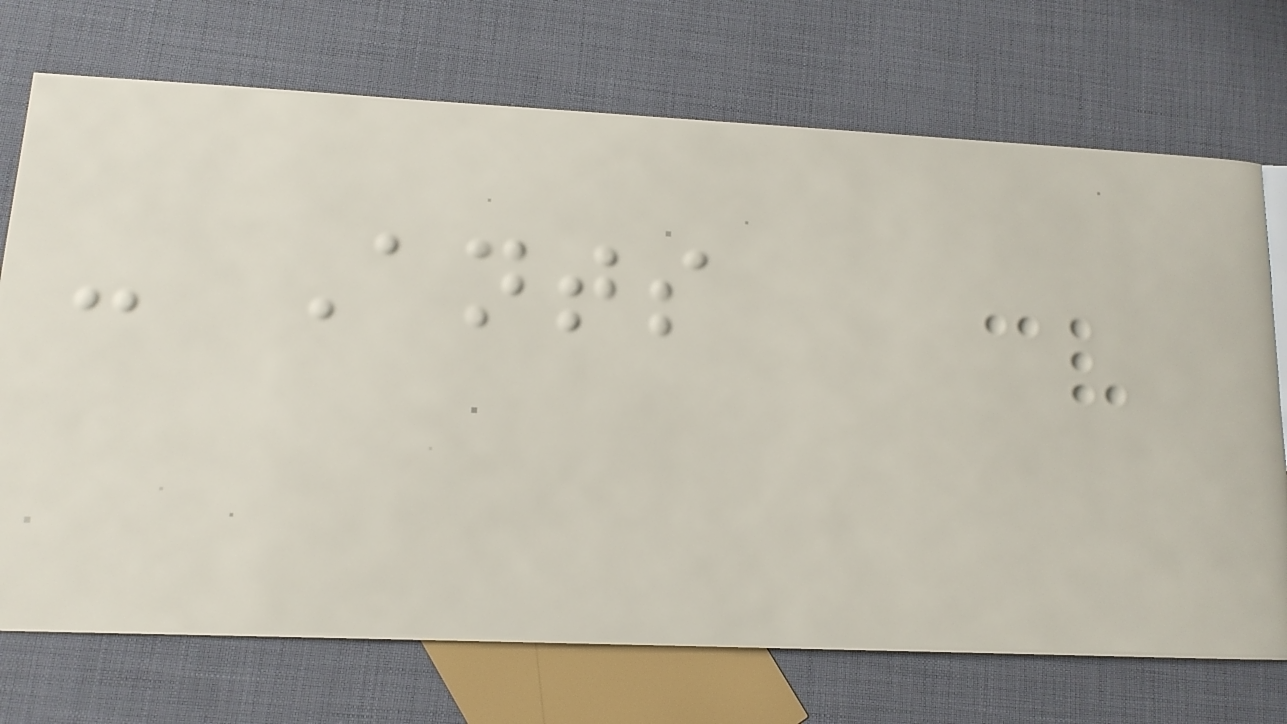- Ants
